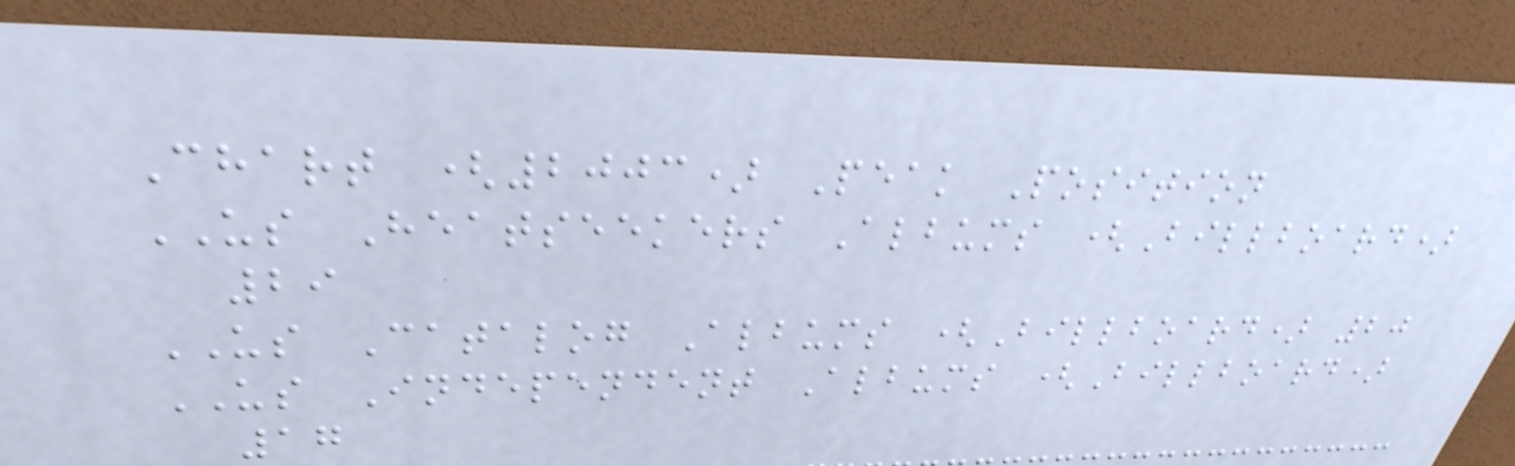Chart (2003) Peak Position
US Heatseekers Albums (Billboard)
29
US Catalog Albums (Billboard) 20
US Independent Albums (Billboard)
17
